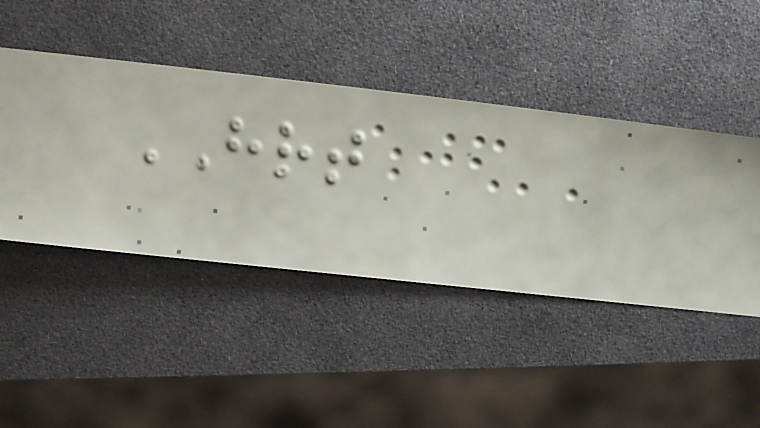HRT
